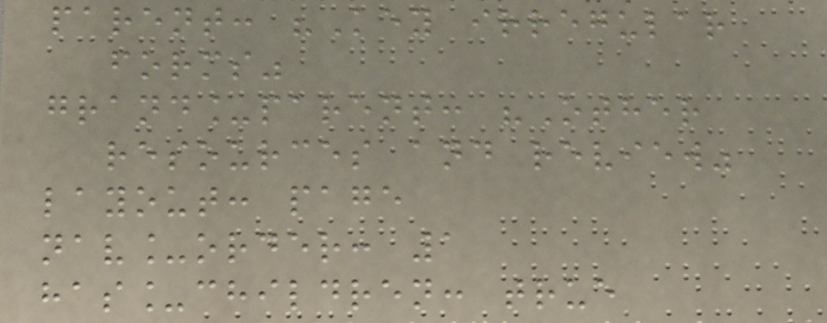parent: "Key irregular
forms"
grand_parent: "Other
resources and review"
layout: page
nav_order: 1
has_children: true
